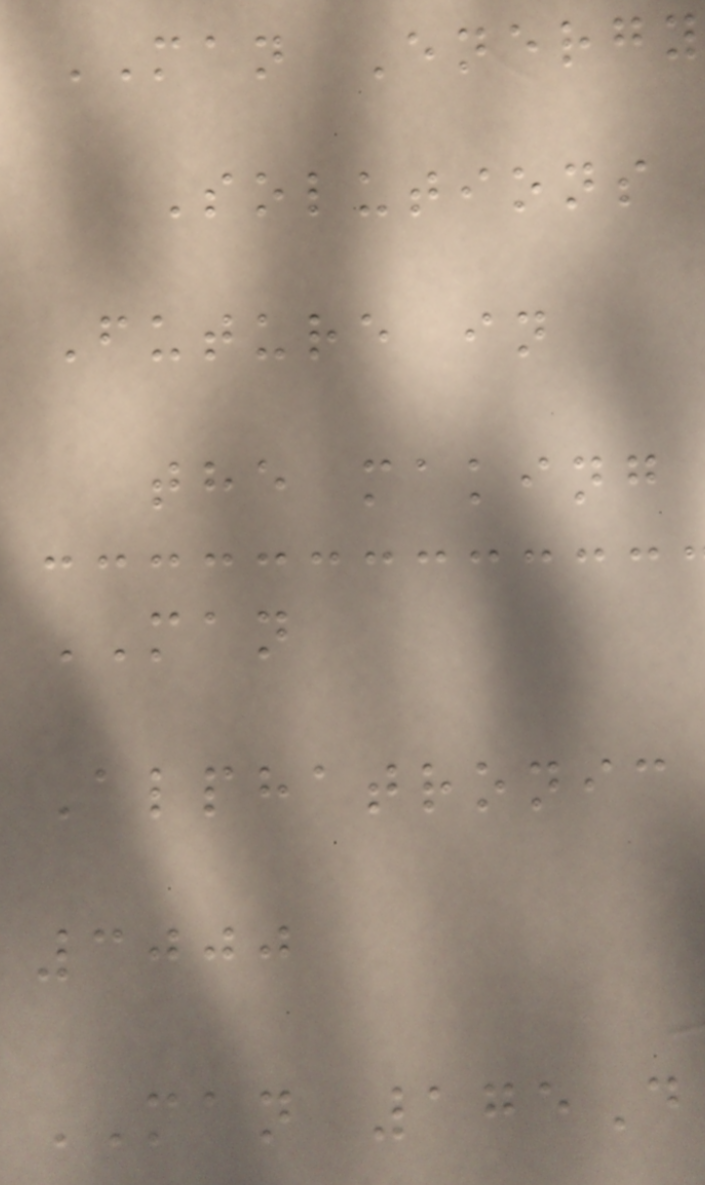MAN Energy
Solutions
Future in
the making
MAN
Alphatronic
3000
MAN 175D
